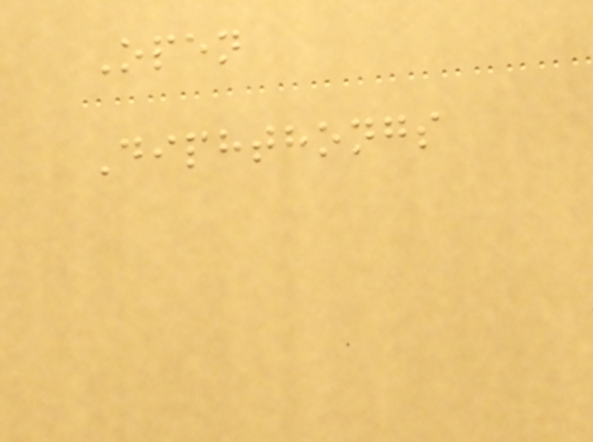Open
Diphthongs
